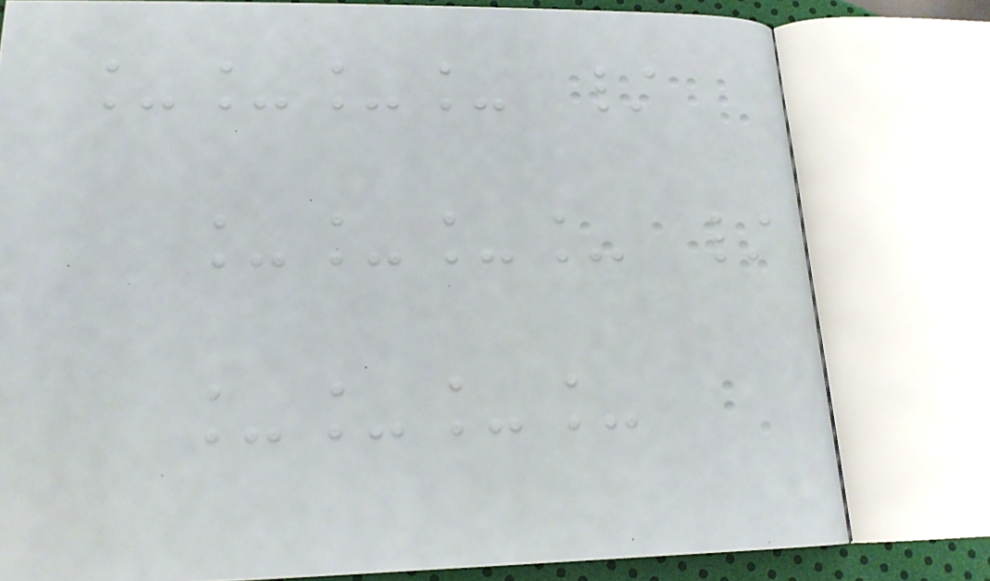____ /
____ /
____
